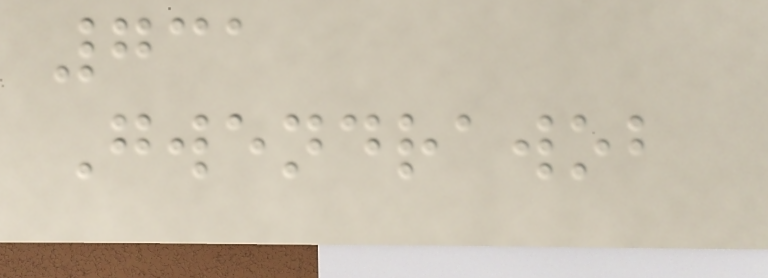731
Gwendrawob
